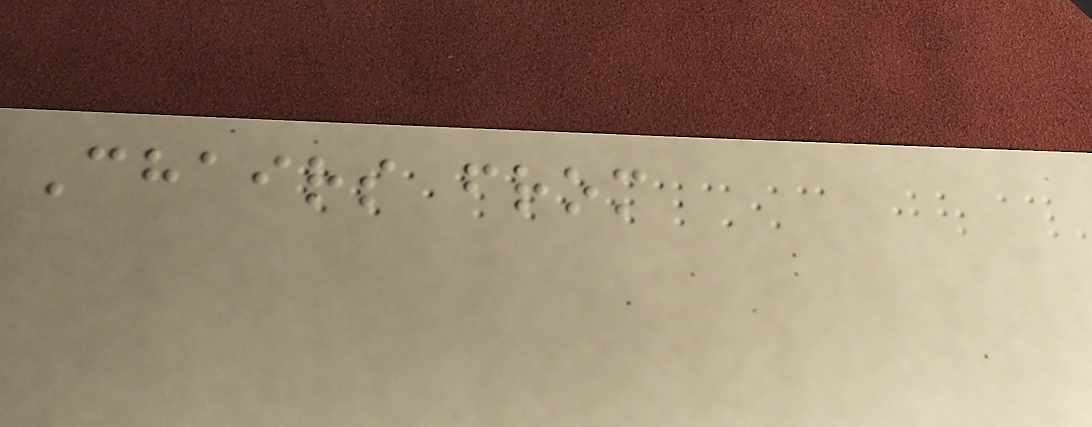Chairs from
